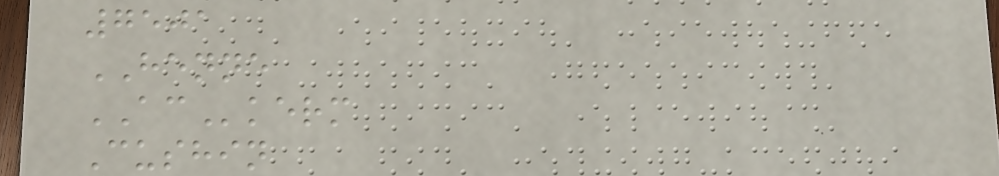7501
HENNE
ACkerm
Cushin
